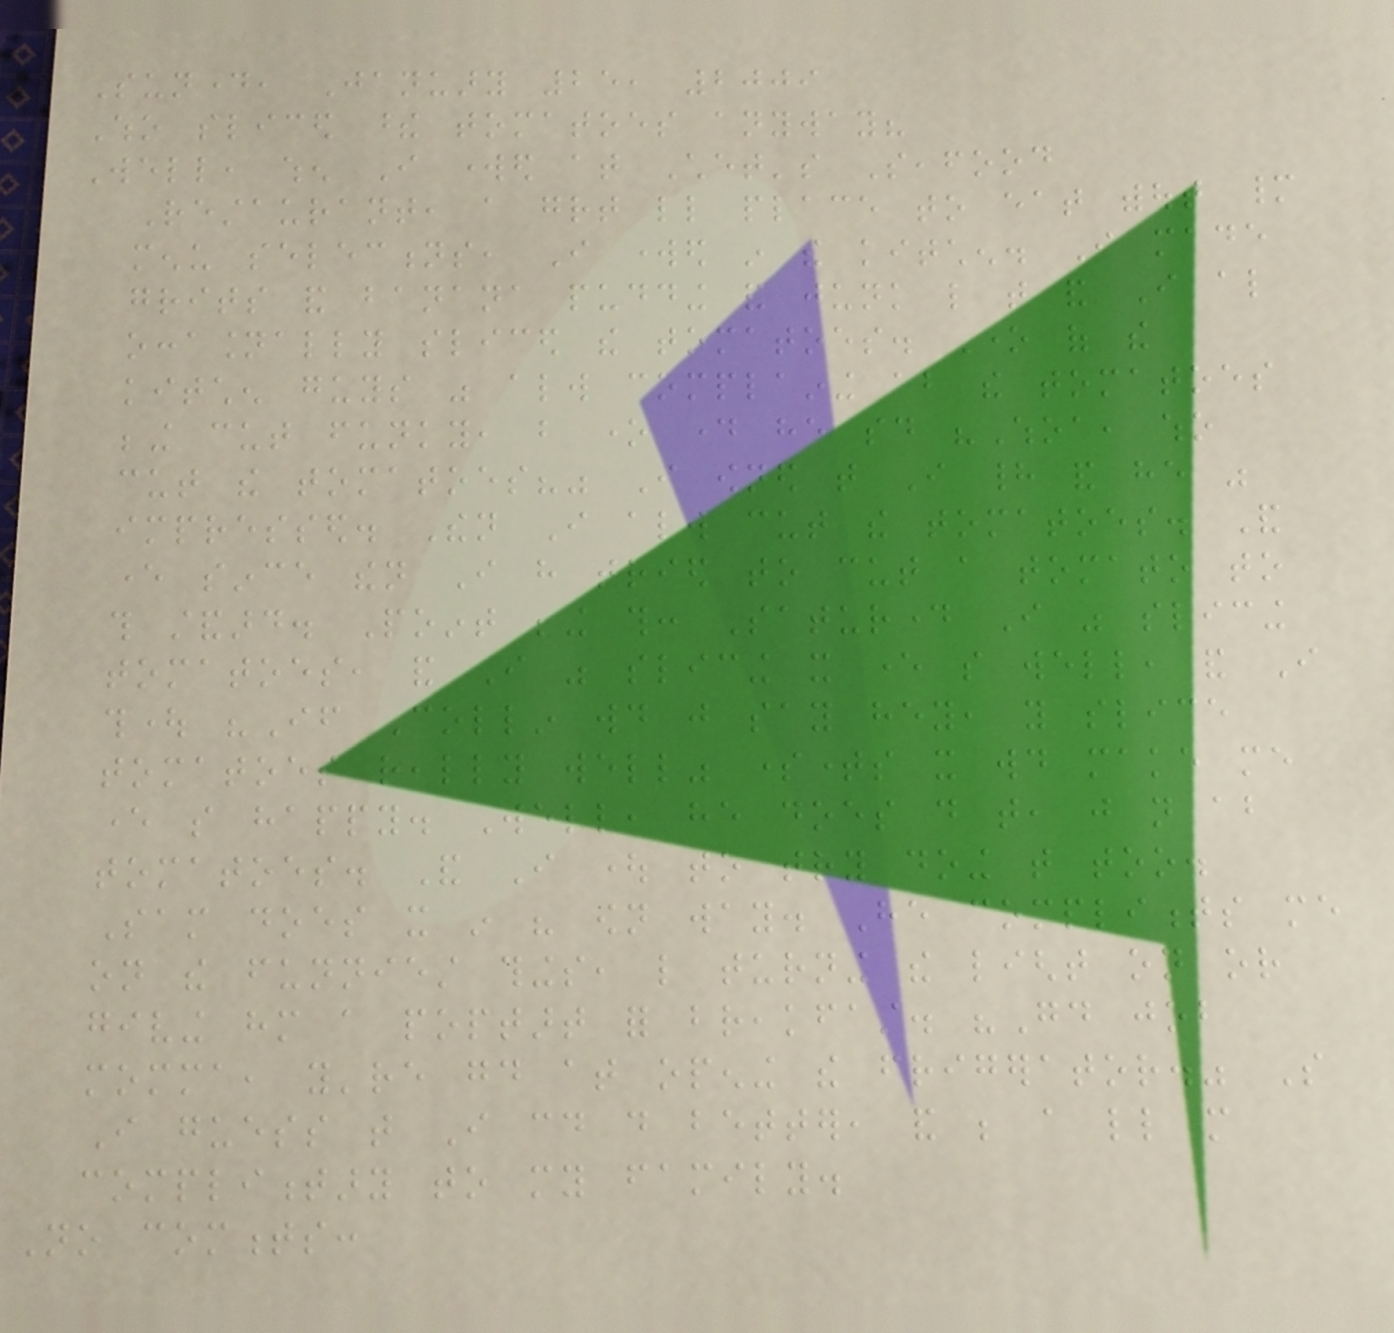Sunday, January 25, 2009
Who sliced these tomatoes anyway?
Well, when I worked at Chet's Seafood
Restaurant, a great little place to eat without many
menu selections, I worked in the kitchen. I made
grits and banana pudding and junk like that and I also
occasionally sliced the tomatoes. One of the
kitchen guys was always complaining about the tomatoes
being cut funky, but one day he said "Whoa, who
cut the tomatoes?" I owned that I had and he was
impressed. Then I always cut the tomatoes. And
ever since then I have tried to cut a tomato to
this standard. Point being this: Saturday I was slicing
tomatoes, and I was slicing it ever so well, and I
thought "If Collin would just say hey, you slice
tomatoes really well" sometimes it would make me
ever so happy. Well, he does do that, just not about
tomatoes. And I ought to try doing that too.
Sam does it in his own way. He compliments me
on the funniest things, like turning the light on or
giving him a poptart for breakfast. "Good job
momma, you're good at opening the frigerator." So
I guess that I could do better, and be a little more
complimentary to my family.
No comments:
